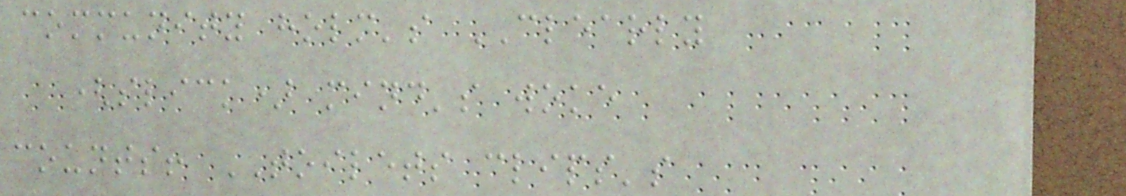community holm's CLEARLY
(slick) mind's woke
counts! TOILETS clips's
